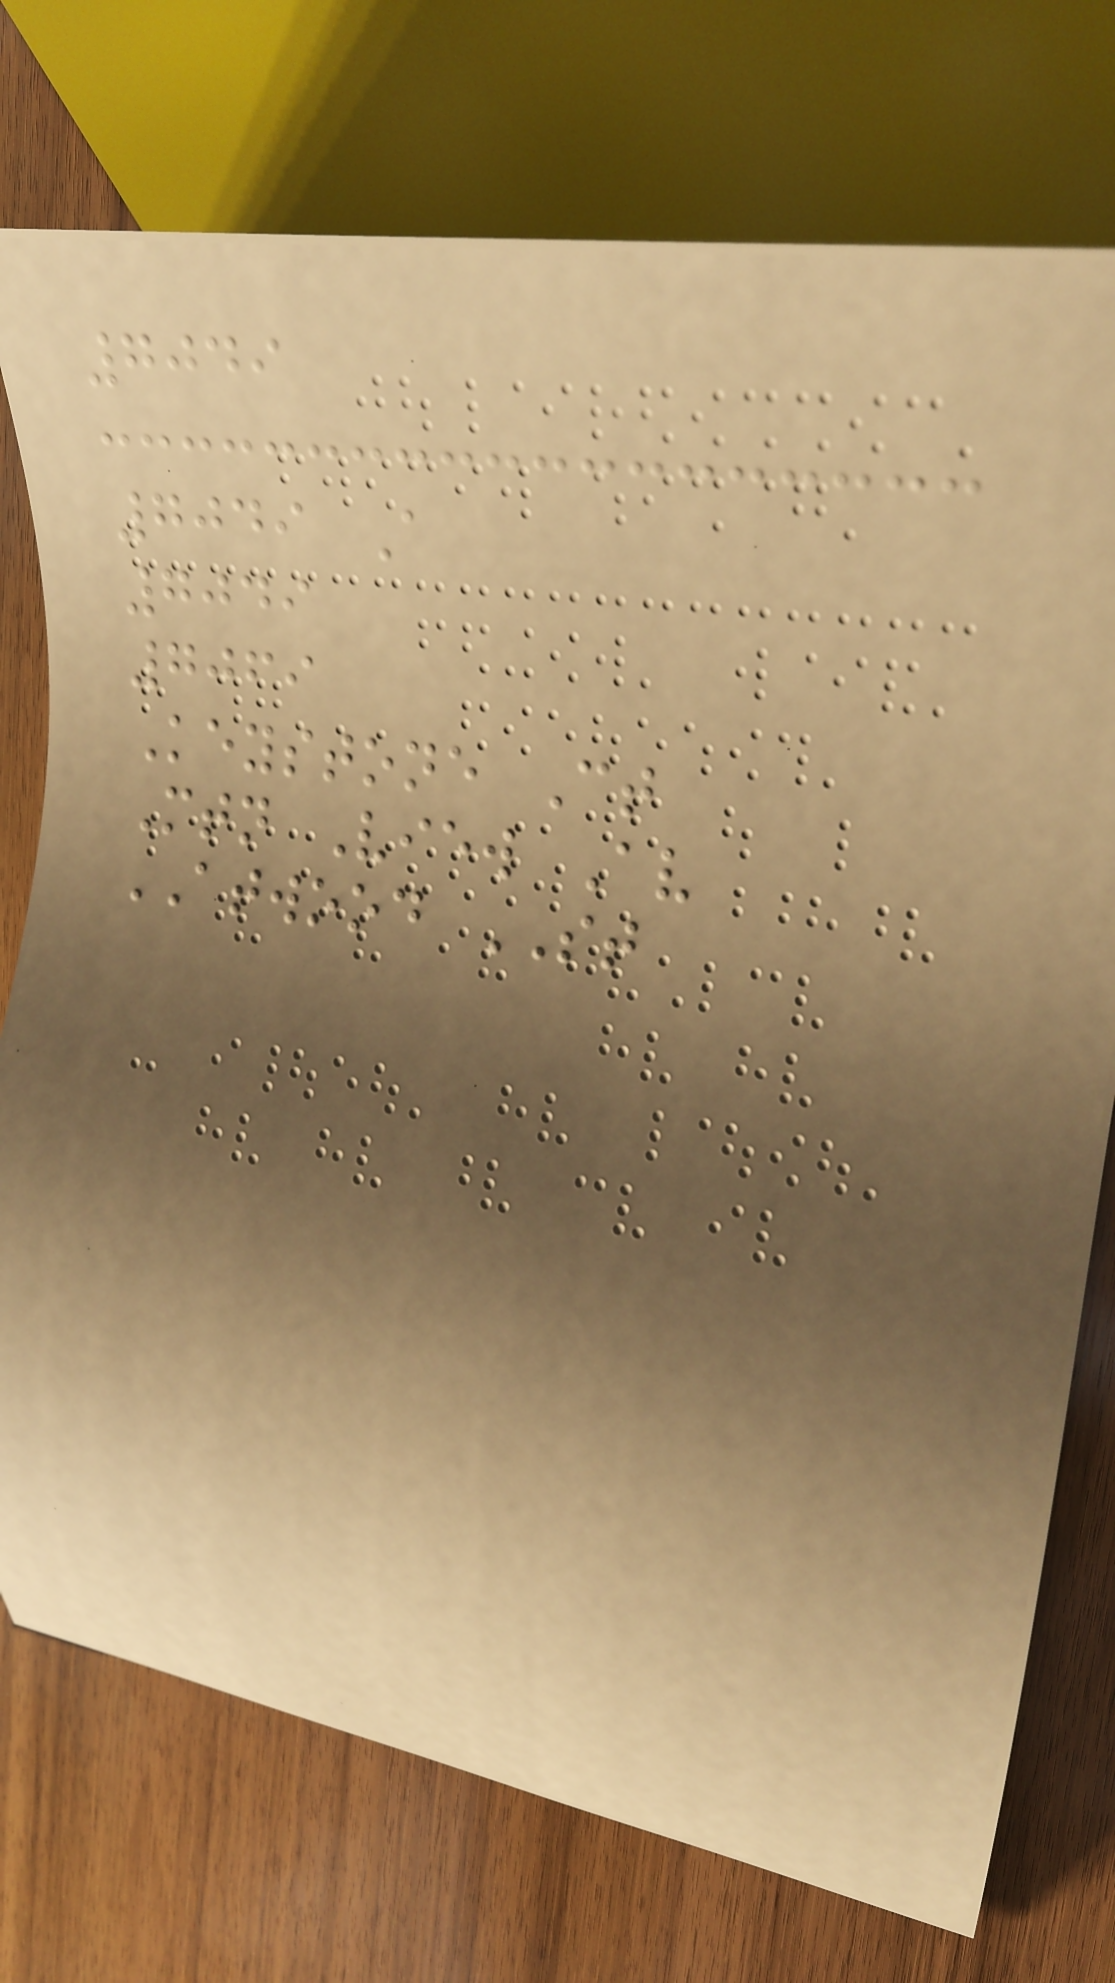7049
7049 A
7049
7069
Keystone Ct
Mtn View Av
ATWOOD ST
